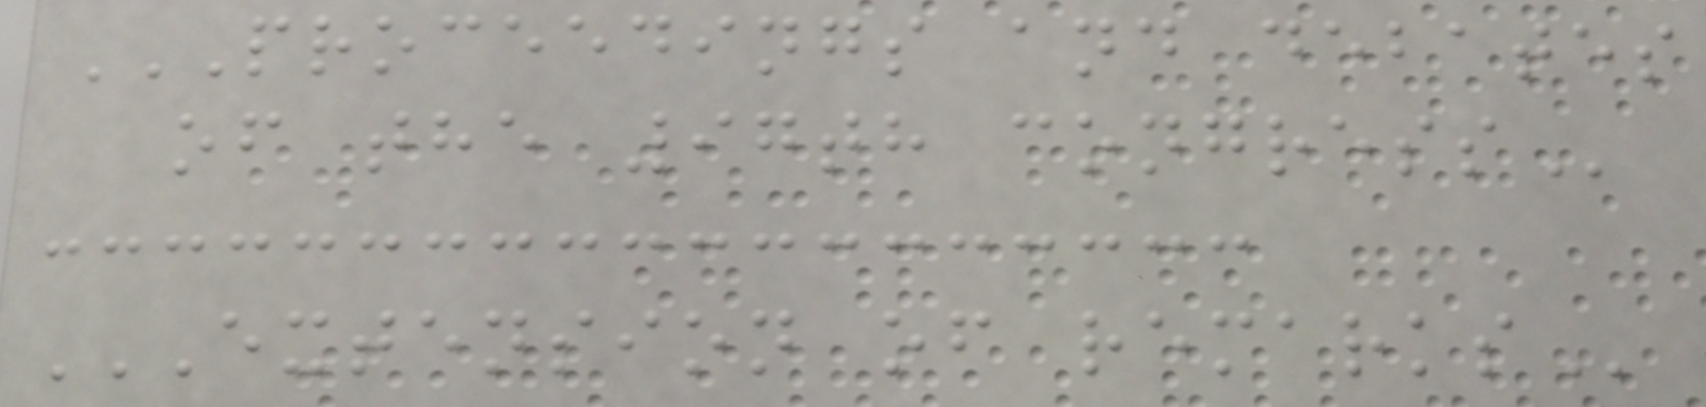PROCEEDINGS AND DEBATES
OF THE 97TH CONGRESS
EXTENSION OF REMARKS
